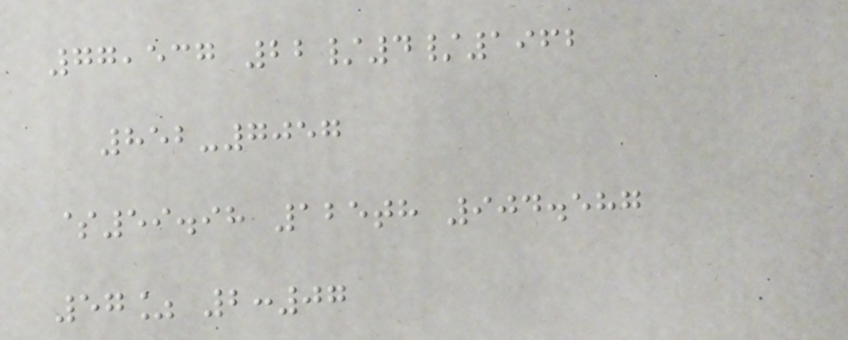77,537 22/4/1962
852-7057
$59.98 125th 904.587
57% 2:07
